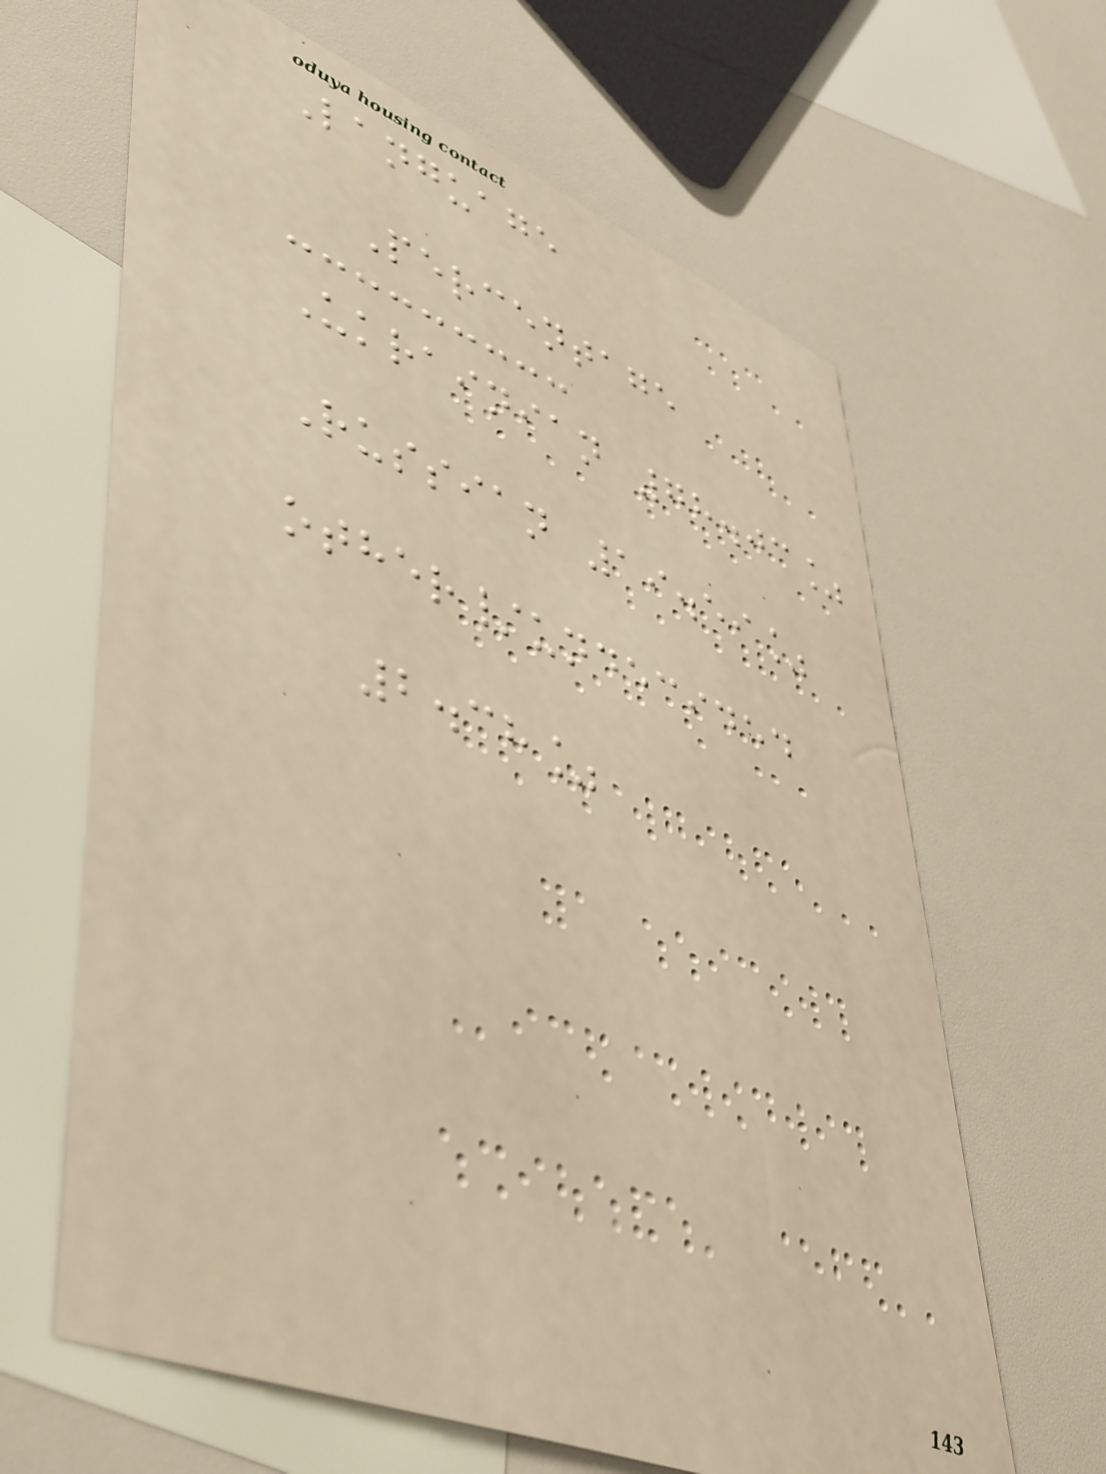Language
Percentage
Ukrainian 78.03%
Russian 19.59%
other/undecided
2.38%
